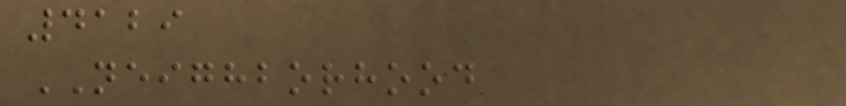4129
NEIGHBORHOOD
